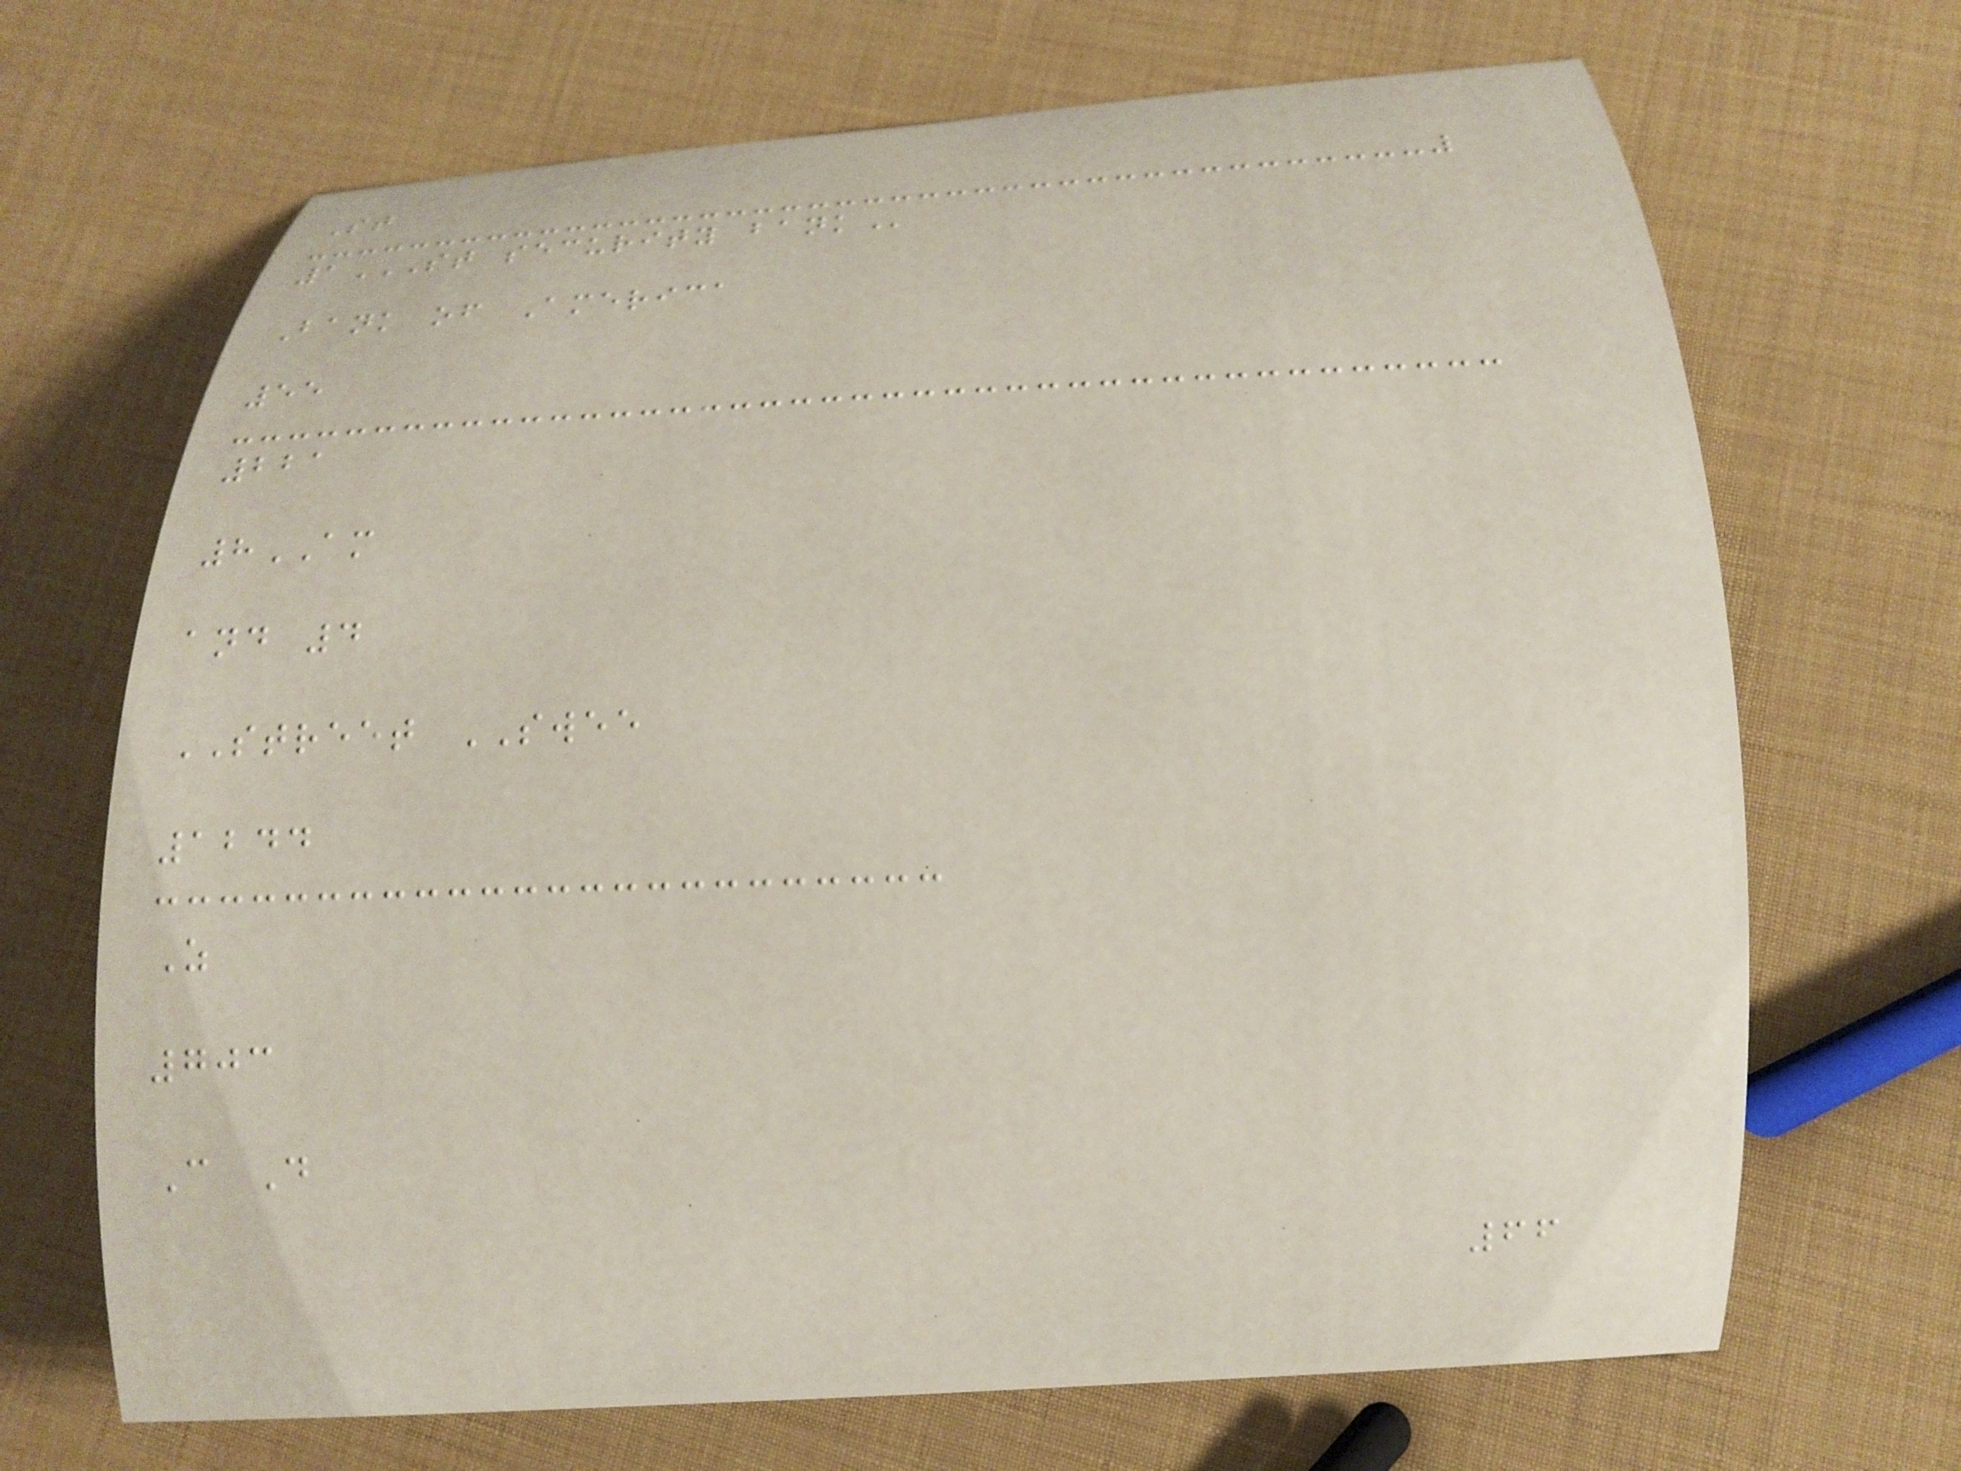St
1ST SECURITY BANK
Bank of America
55
221
8AM
and 4
STREET SWEE
1244
Z
703
C D
66
